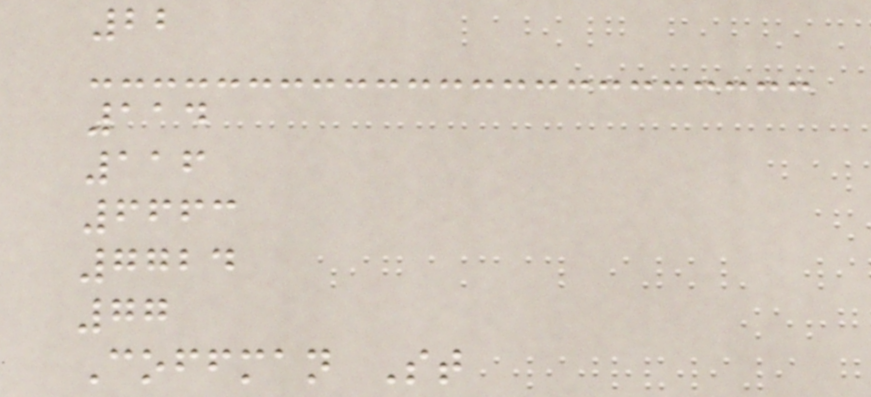22
114
116
6663
7724
77
Coffman St
